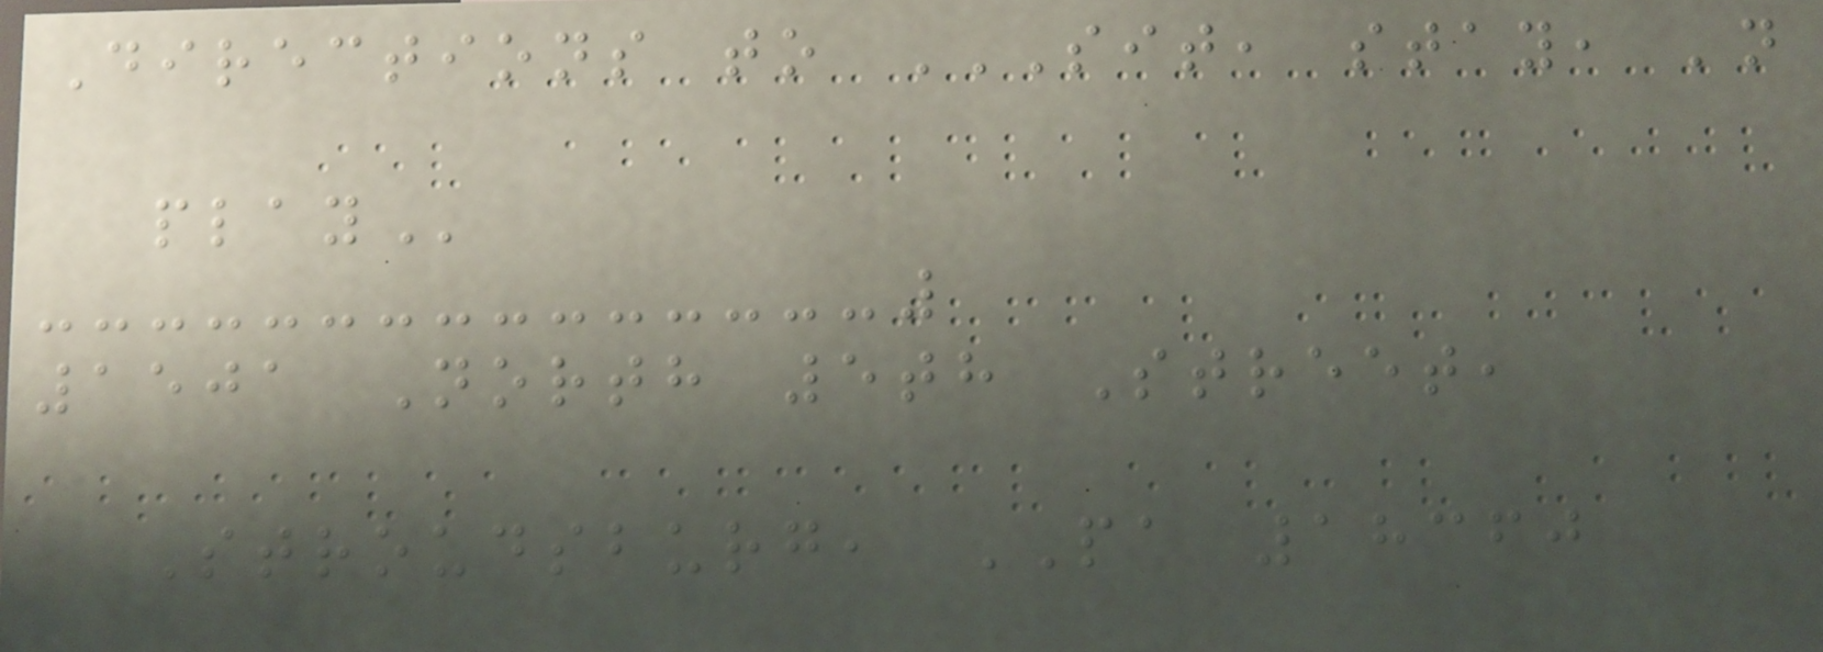Directions to SIT, STAY, 'N
PLAY
1501 North 5th Street,
Stroudsburg, PA 18360
